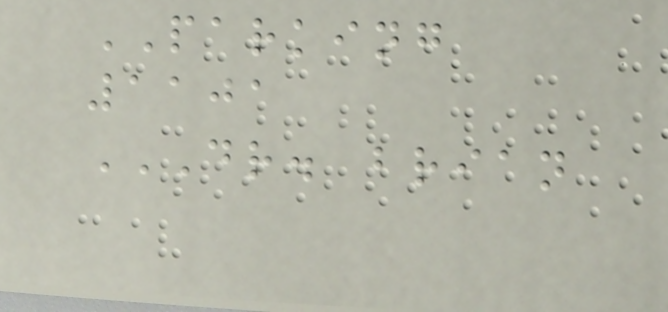PARKING
1101
DR. BRIAN
